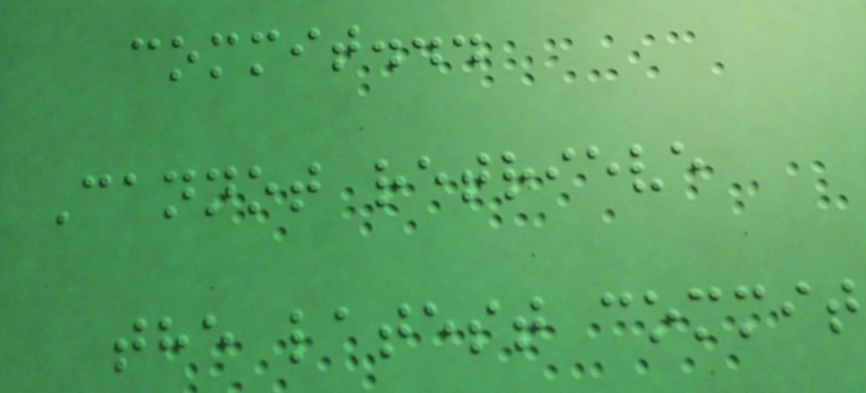commit...
Cannot retrieve
the latest commit
